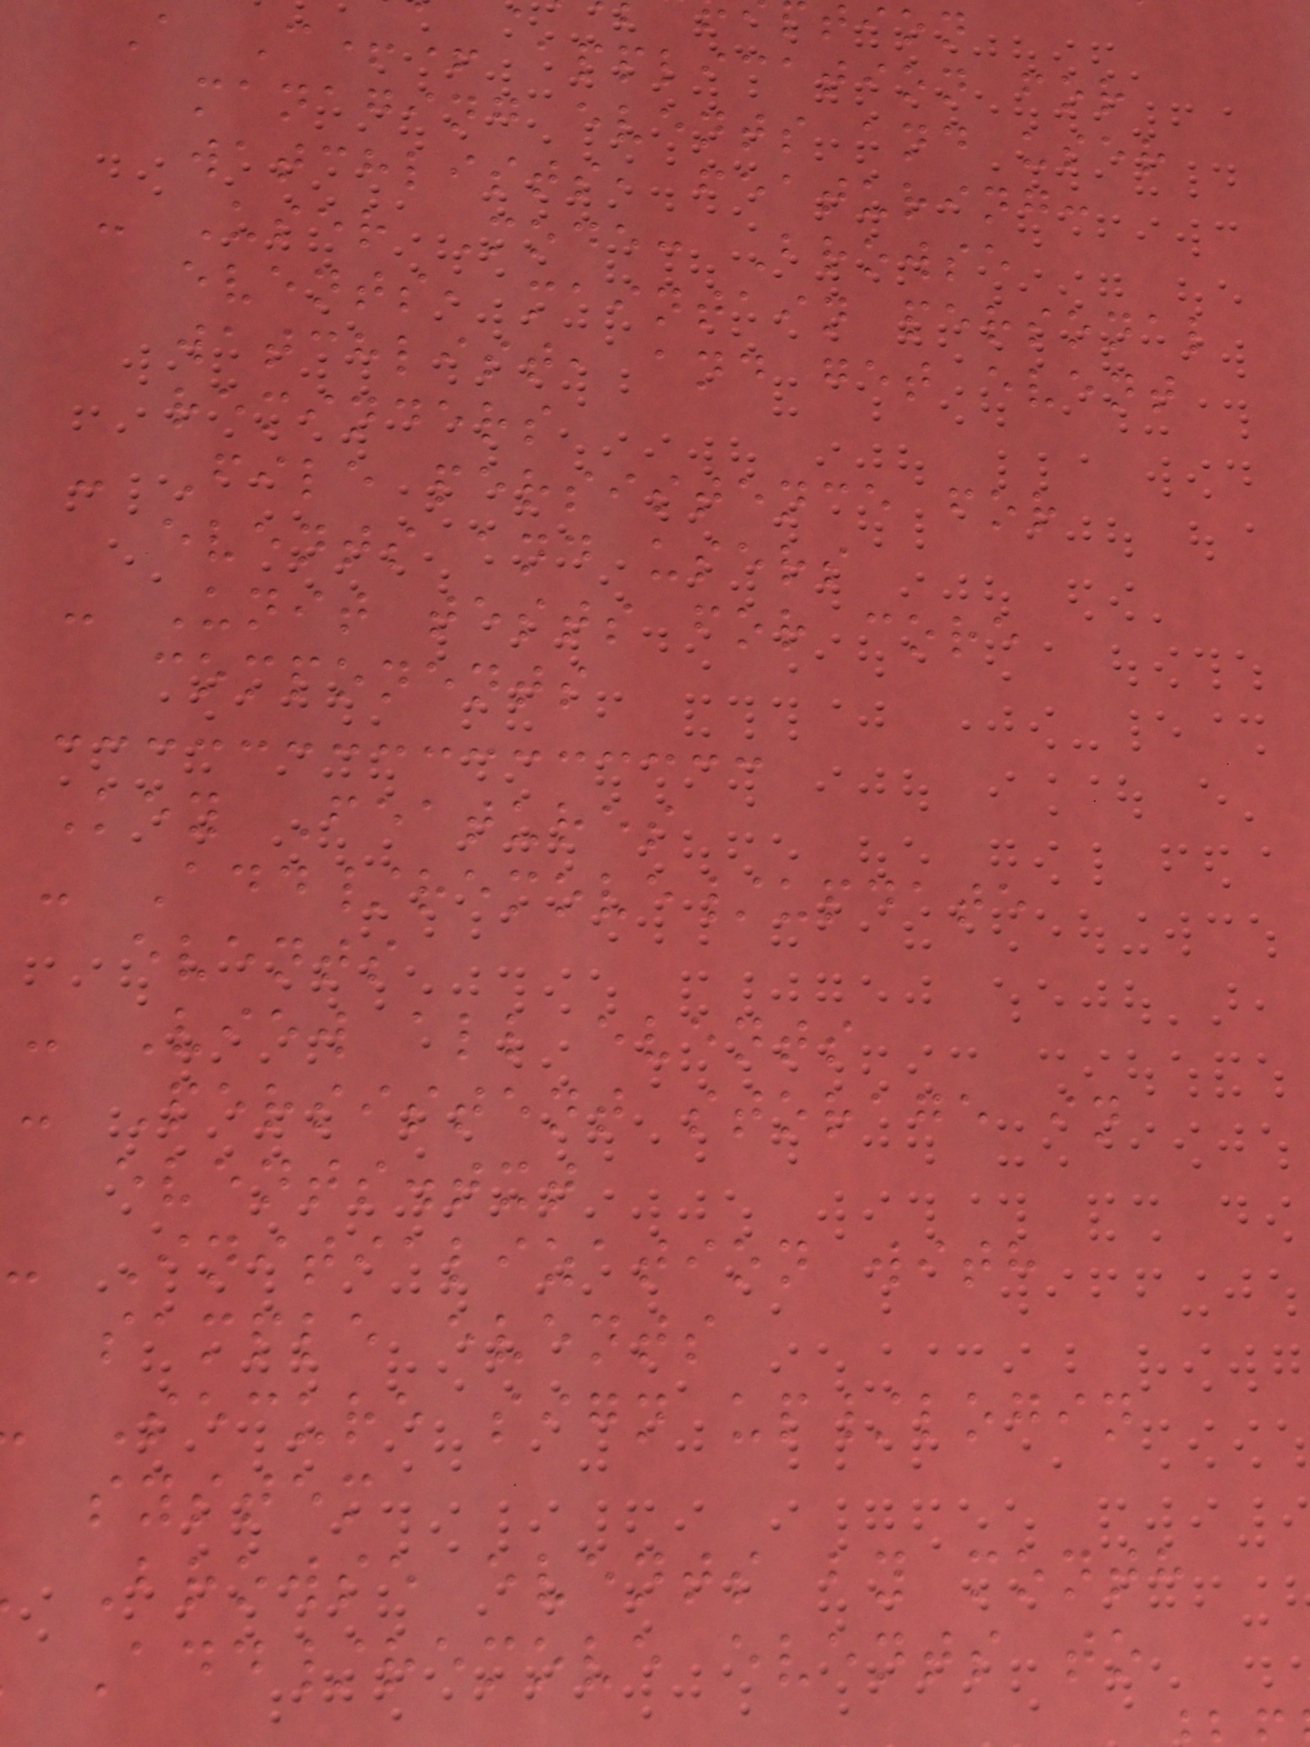A C++ application for
managing events and user
watchlists, featuring:
- User Mode: Browse
events, maintain personal
watchlist, and get event
reminders
- File persistence for
events and users
- Unit tests for core
components
Key Features
- Add/remove/update
events
- View all events
- Persistent storage in
events.txt
- Initialization with
sample events
Secure sign up/login
system
Browse events by month
Add/remove events to
